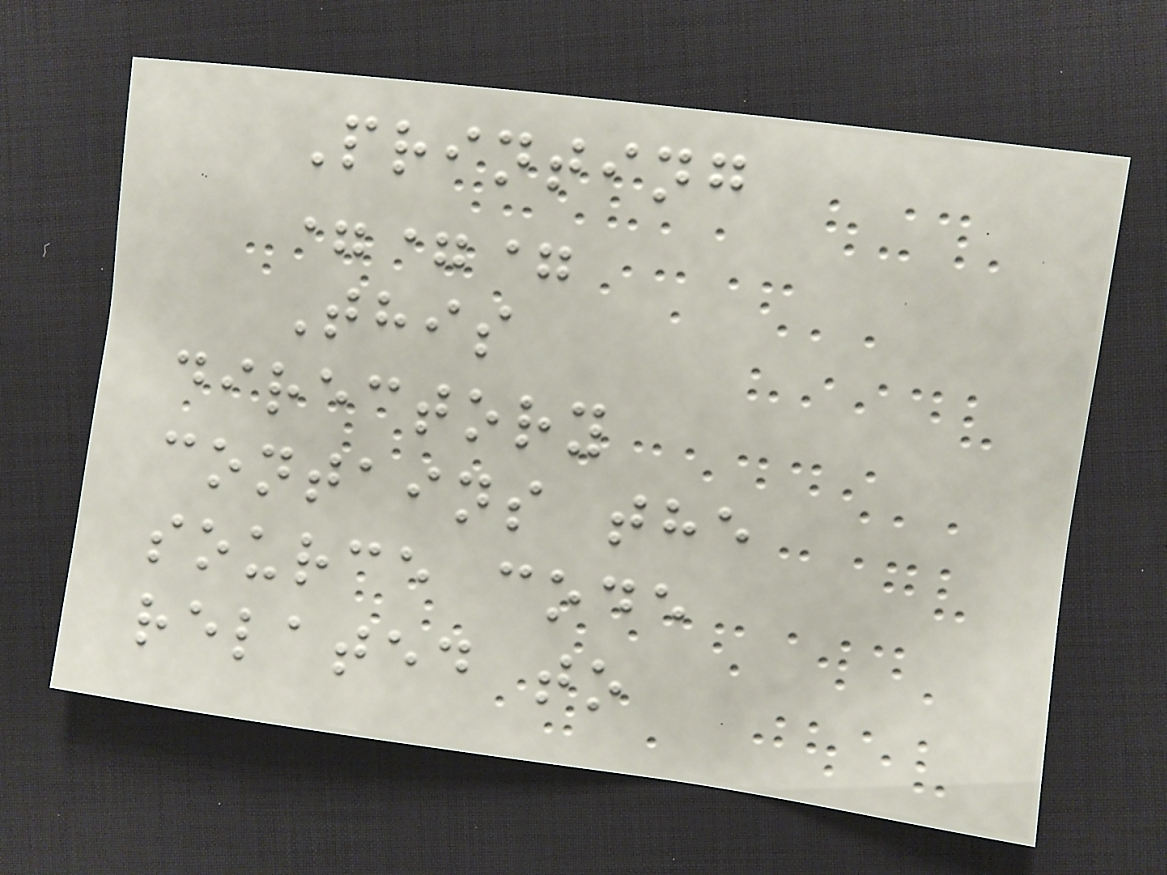Printing
===
This
directory
contains the
source code
related to
